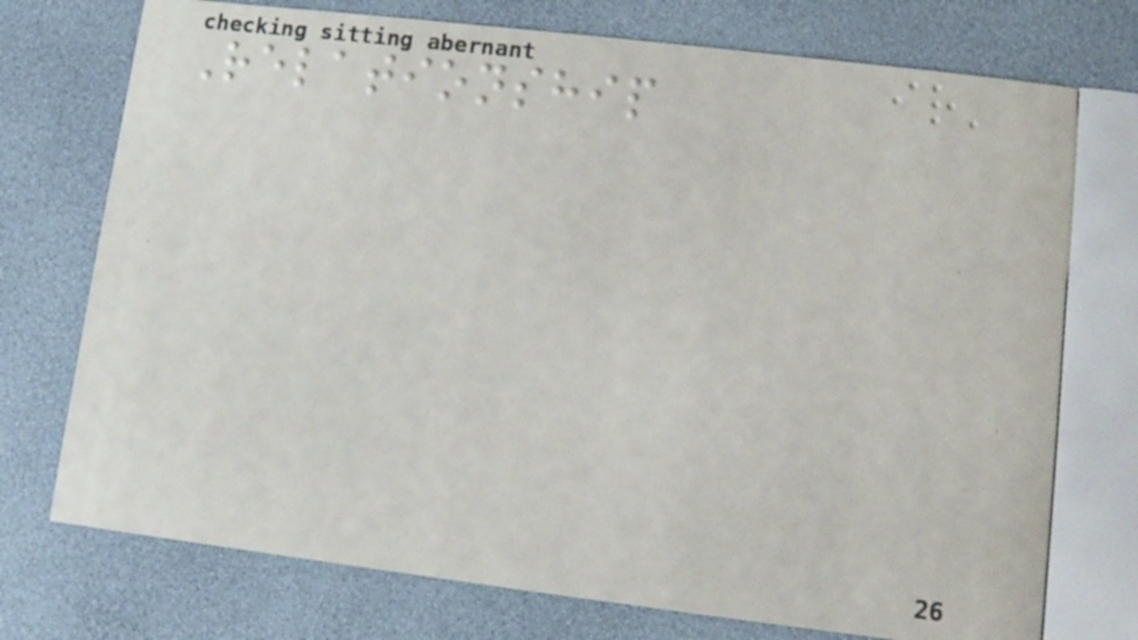Relationship
